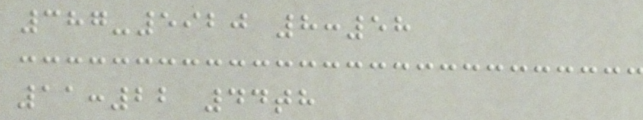387-5920 8:58
11:22 44th
